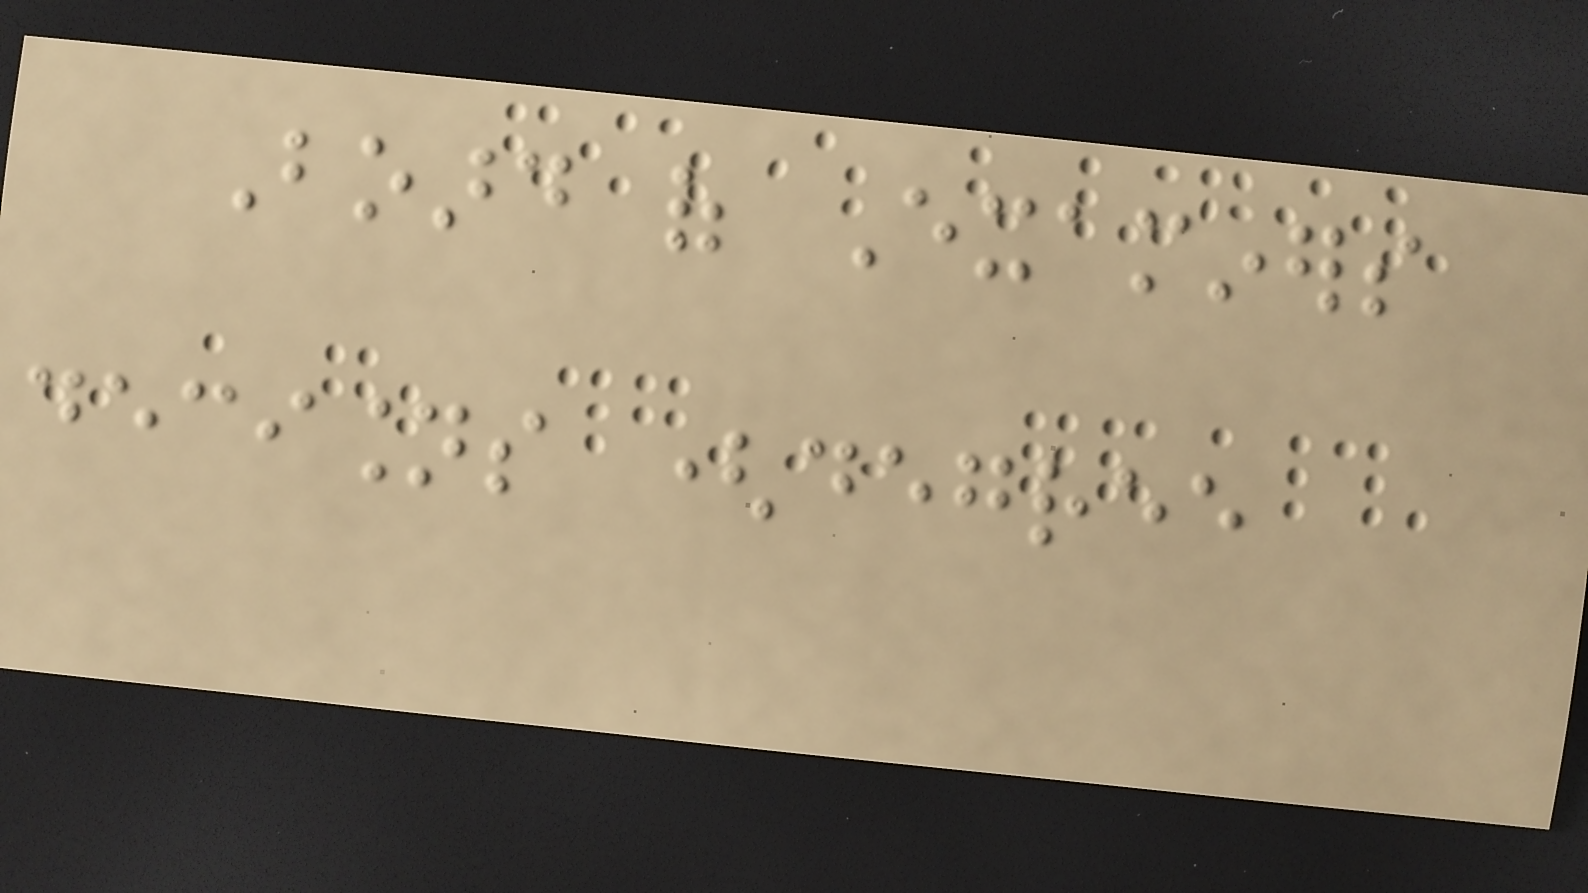Board of Examiners
decisions (degree
